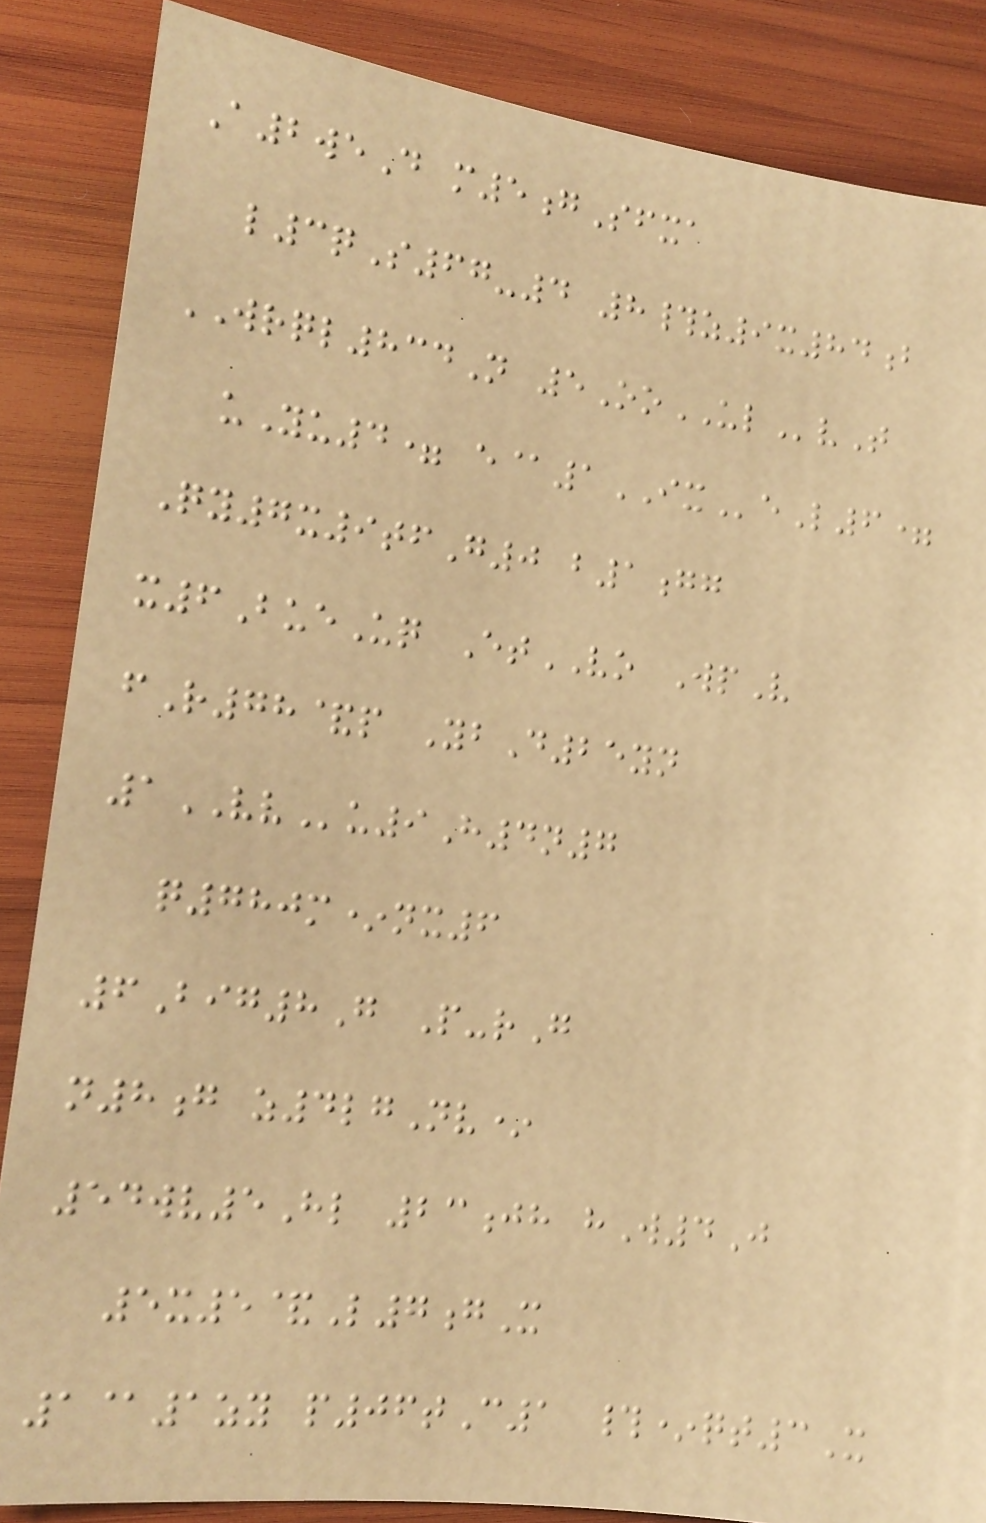A2weD m5gSfxa
l3qS67-4 8#z9x84b
WRQL834N 5OoULvT
uYu4= e@1IXeL6=
Qy7x9tfG0 b1gg
x6BueUq EtVO WpV
fR78&p YbD25yn
1VVu9H4n7
q780m*nx6
6Big8G P-rG
n8g z4lgNv*
54wv5Hl 23jh hW4J
5x5&L7gX
1@1zy p06tC1 #*qt3X
